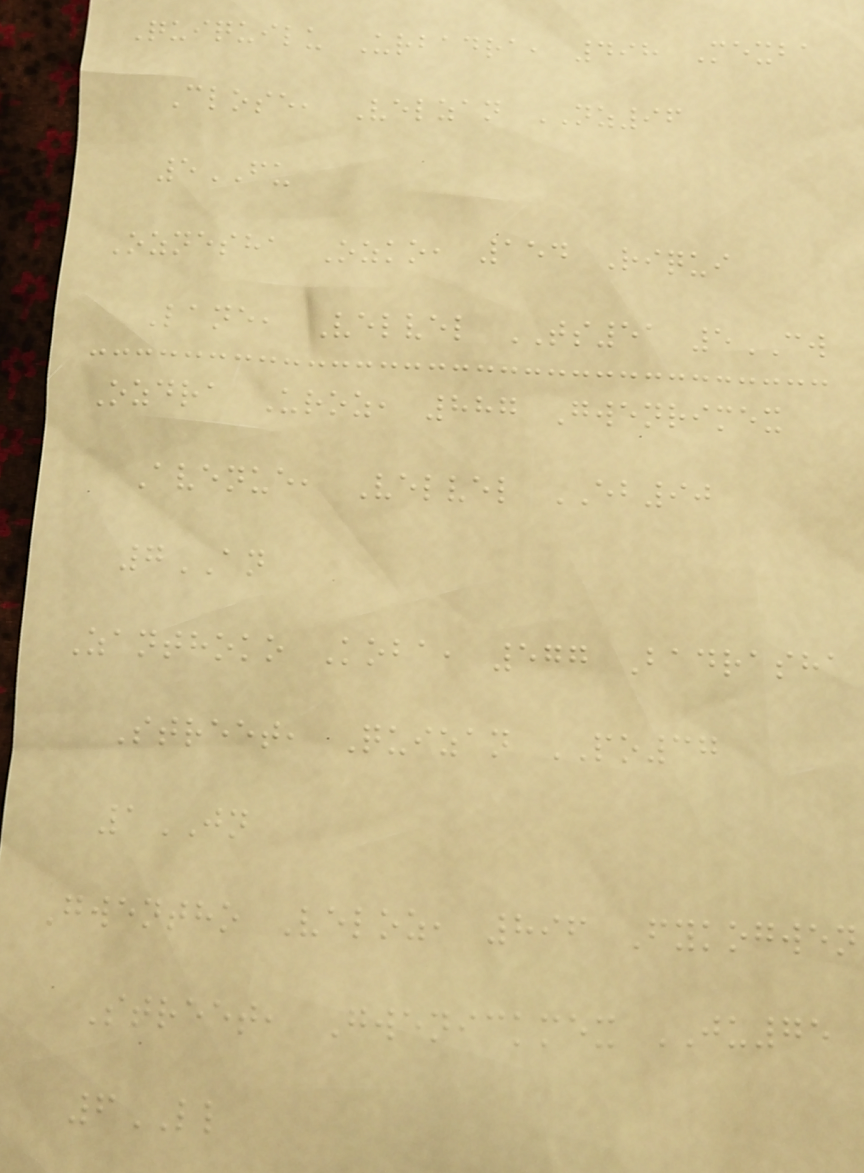Quiquilu Urbadra, 498 Mexba
Close, Velzan NZ96
5FU
Oznesha Ozko, 154 Riqui
Lane, Velvel TS51 5CW
Ozdra Uroz, 887 Gwenrimex
Avenue, Velvel EB90
7AN
Zanthoko Koba, 577 Badrasha
Street, Quizan PO37
1JN
Gwentho Veloz, 896 Fykogwen
Street, Gwenickmex JU75
6LL
